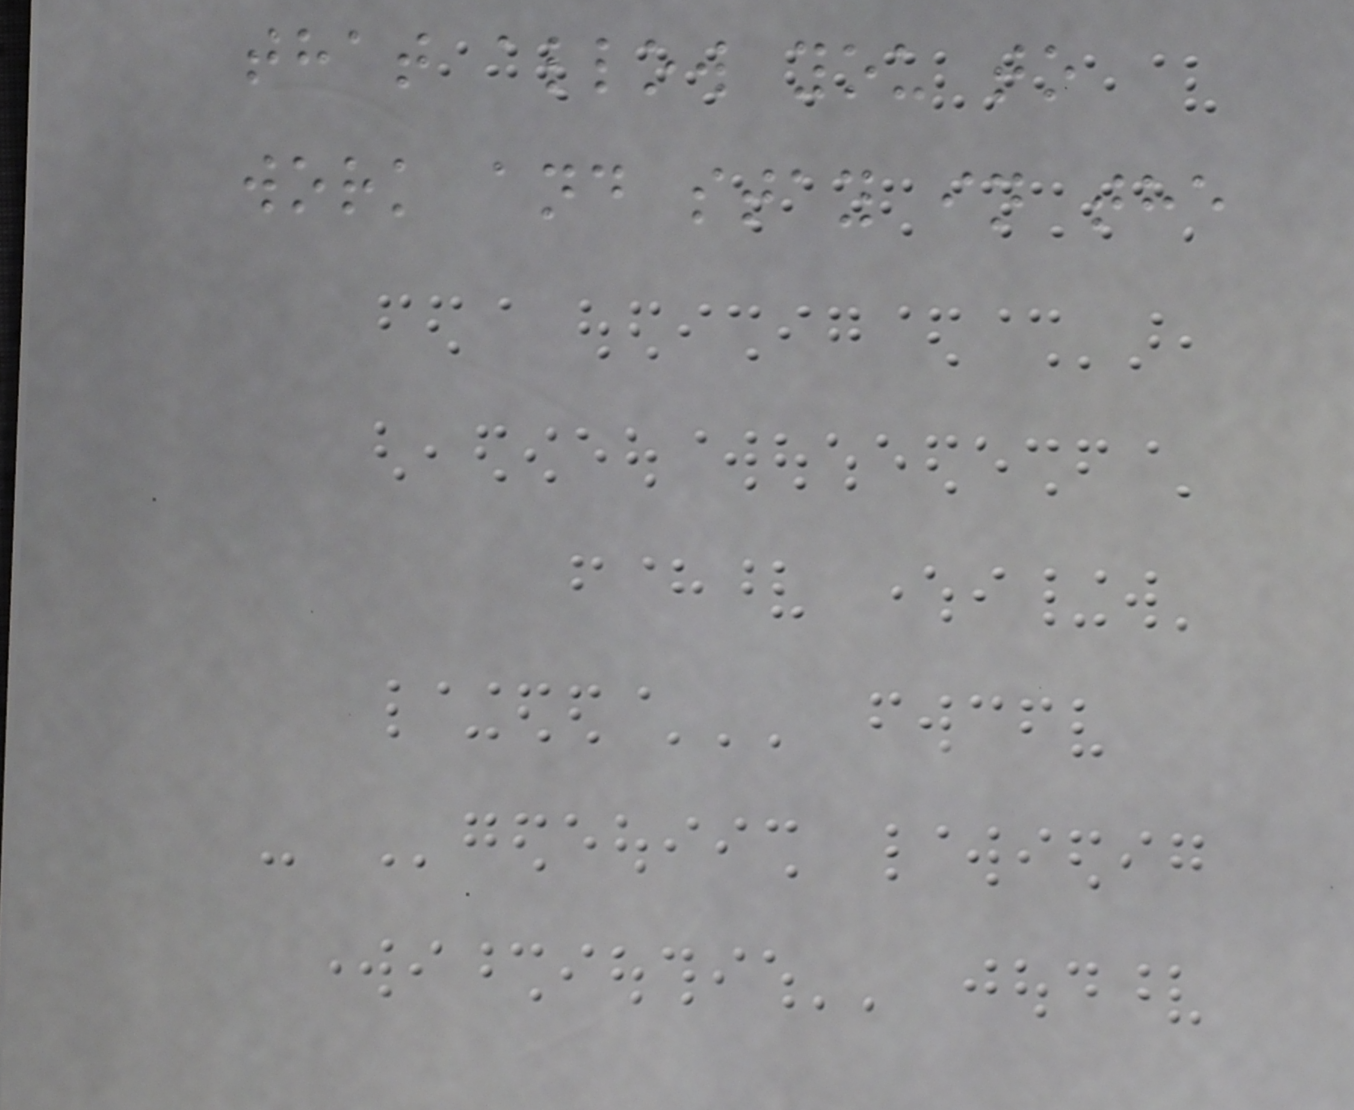that allow you to
work and stay in the
